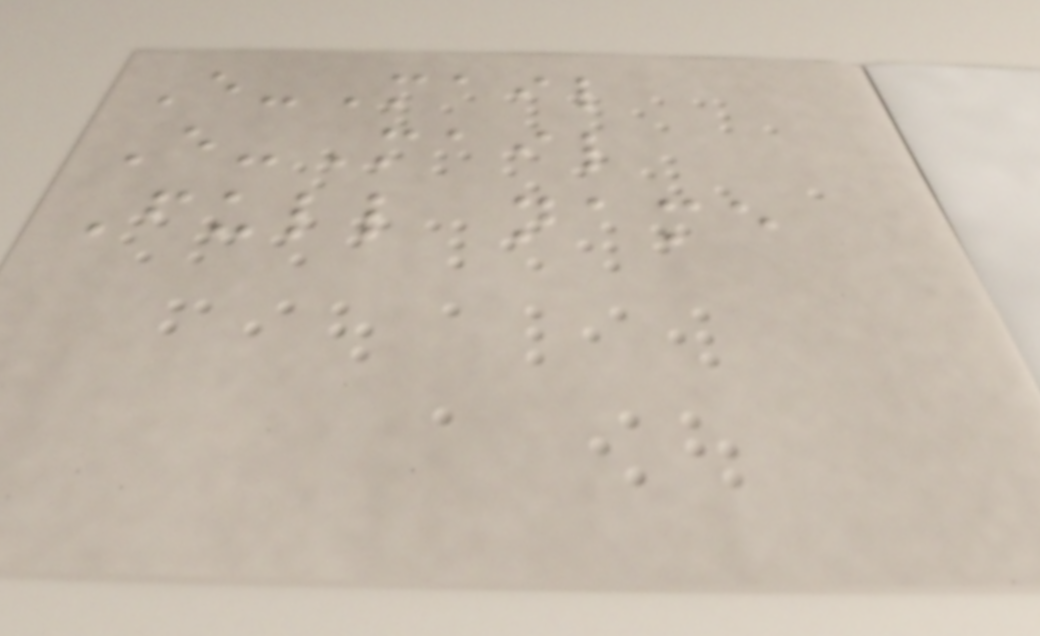E-Mail
E-Mail
Full name
